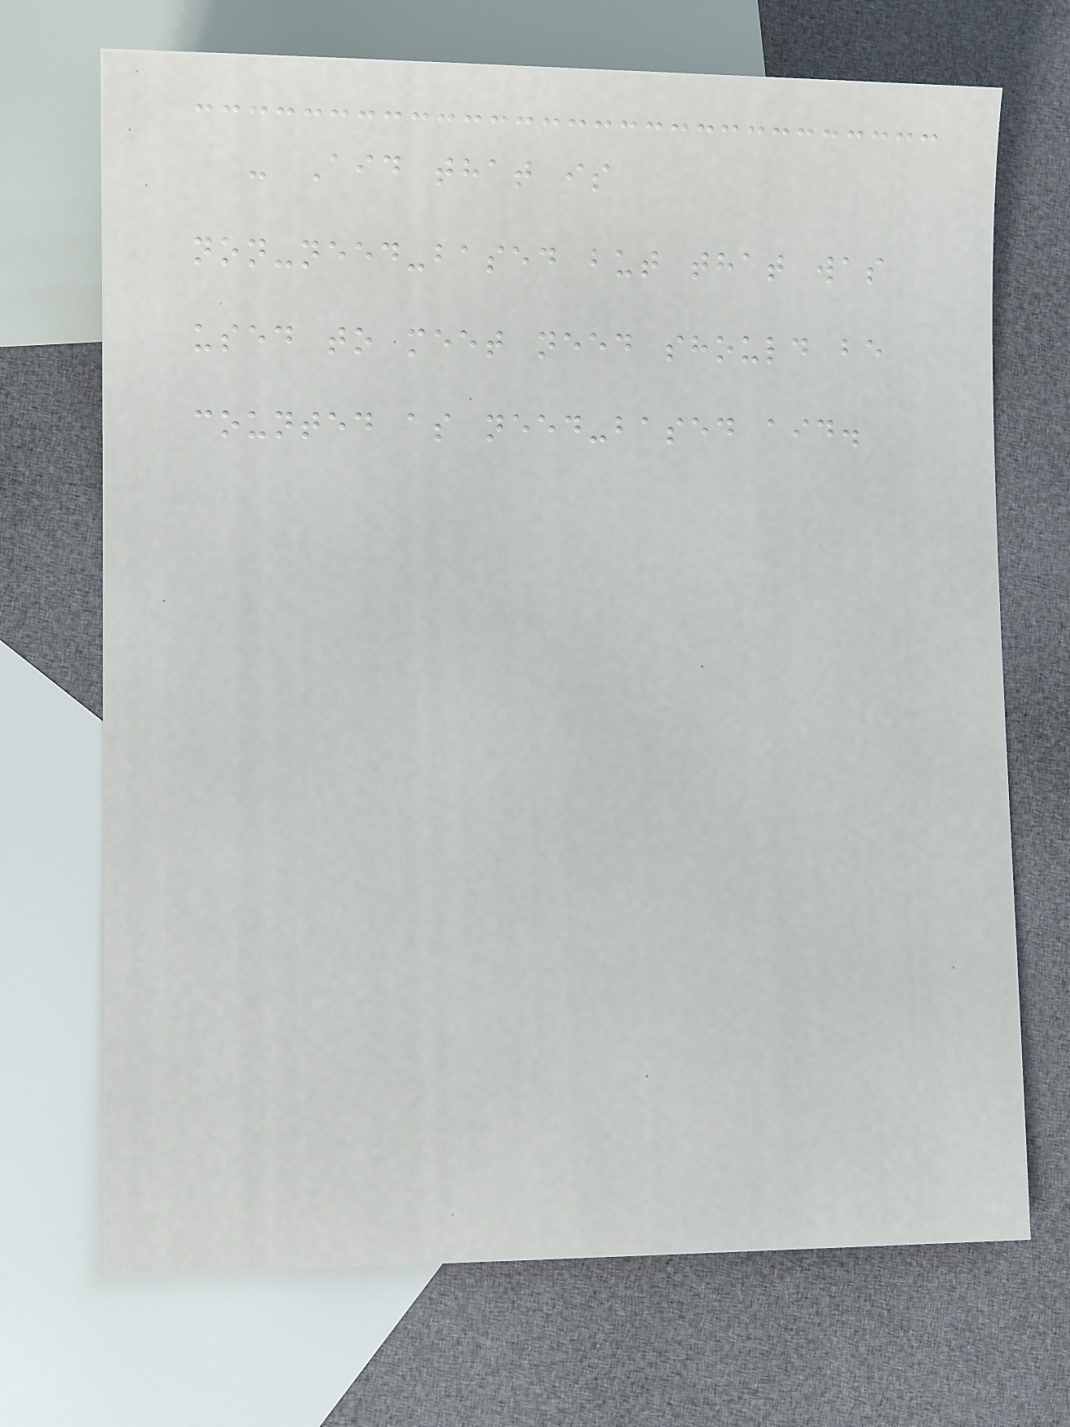- Aid that is
non-need-based but that was
used to meet need should be
counted as need-based aid.
